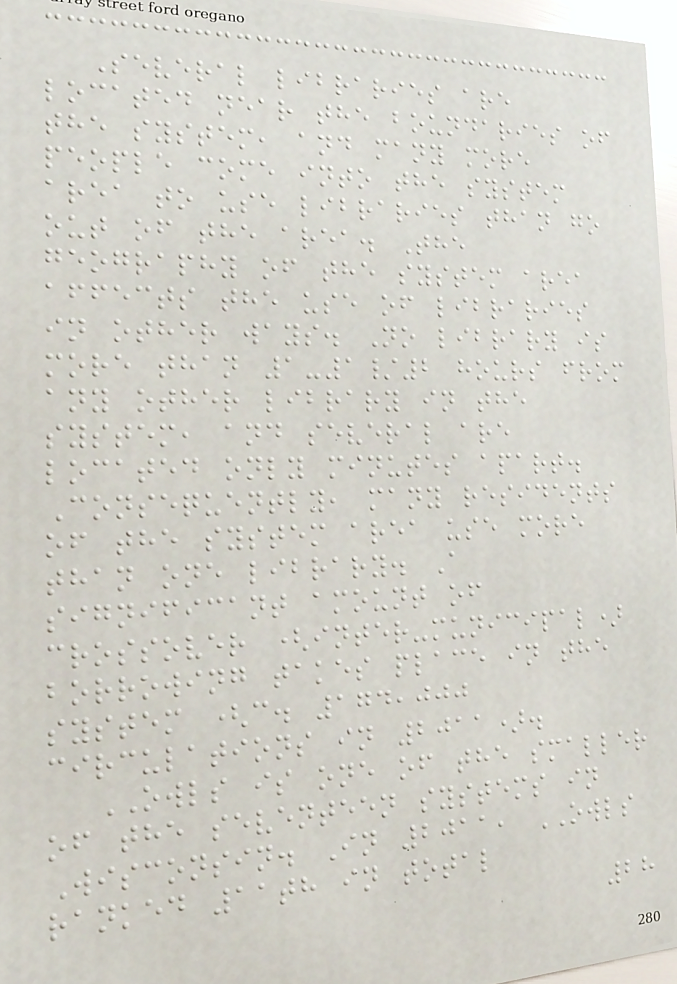Several libraries are
located near the boundaries of
the system, and many more
people come into the system
area to use libraries than go
out of the area. The
geography of the system area
affects the use of libraries
in other ways. No library is
more than 1-1/2 hours from
any other library in the
system, and several are
located only minutes apart.
Consequently, many residents
of the system area use more
than one library. A
significant amount of
crossover (inter-municipal)
borrowing takes place in the
system (c. 174,000
circulations in 2011).
OWLS is one of the smaller
of the seventeen systems in
Wisconsin. In 2011, OWLS
ranked 11th in total
28
